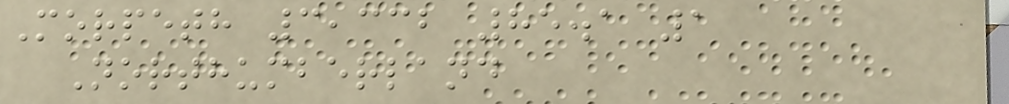Morpeth 3,332 85.1 1
Northumberland
